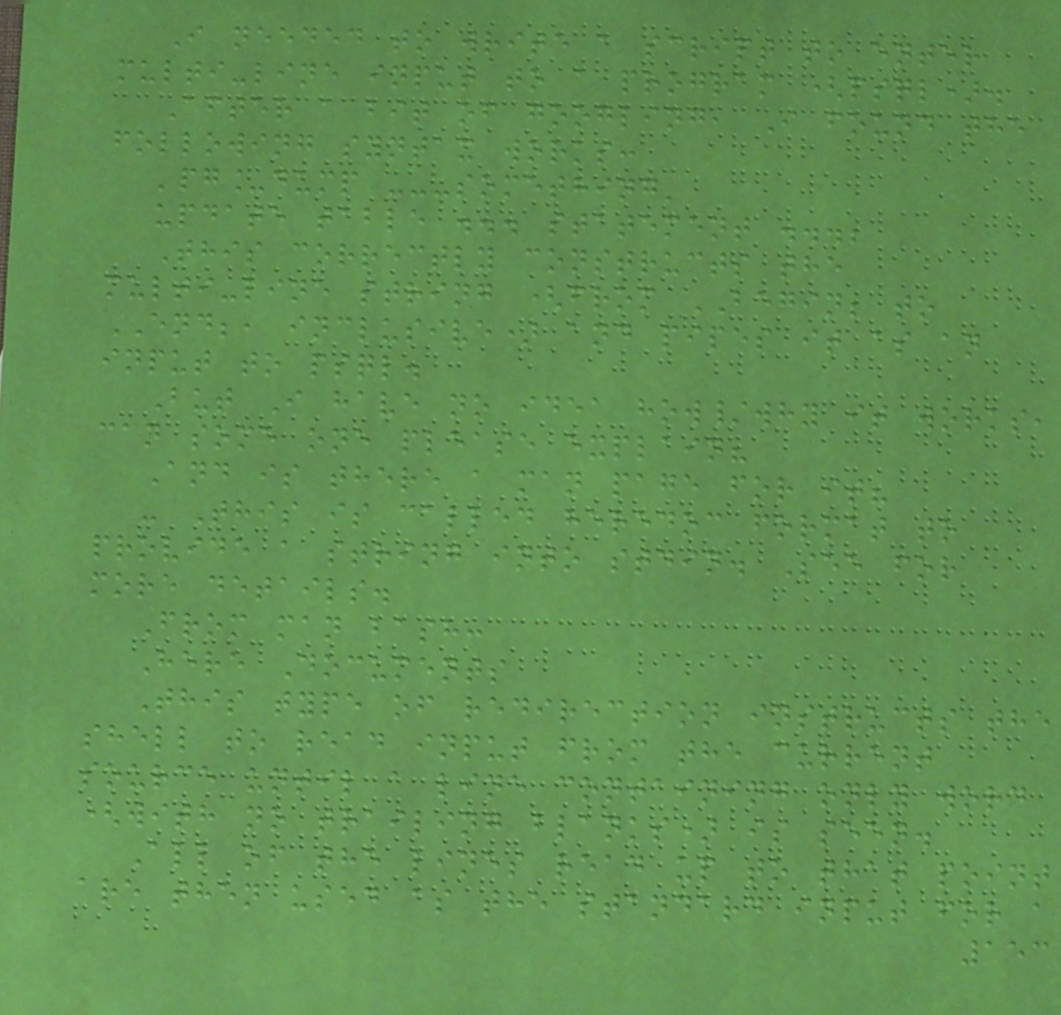I needed to write a script to enter
multi-line input to a program (psql).
After a bit of googling, I found the
following syntax works:
'pg_dump ---something'
update table ... statement ...;
This correctly constructs the
multi-line string (from BEGIN; to
END;, inclusive) and pipes it as an
input to psql.
But I have no idea how/why it works,
can some one please explain?
And is there a man page for it?
- This is called heredoc format to
provide a string into stdin. See for
more details.
From man bash:
Here Documents
This type of redirection instructs the
shell to read input from the current
source until a line containing only word
(with no trailing blanks) is seen.
All of the lines read up to that point
are then used as the standard input for a
153
